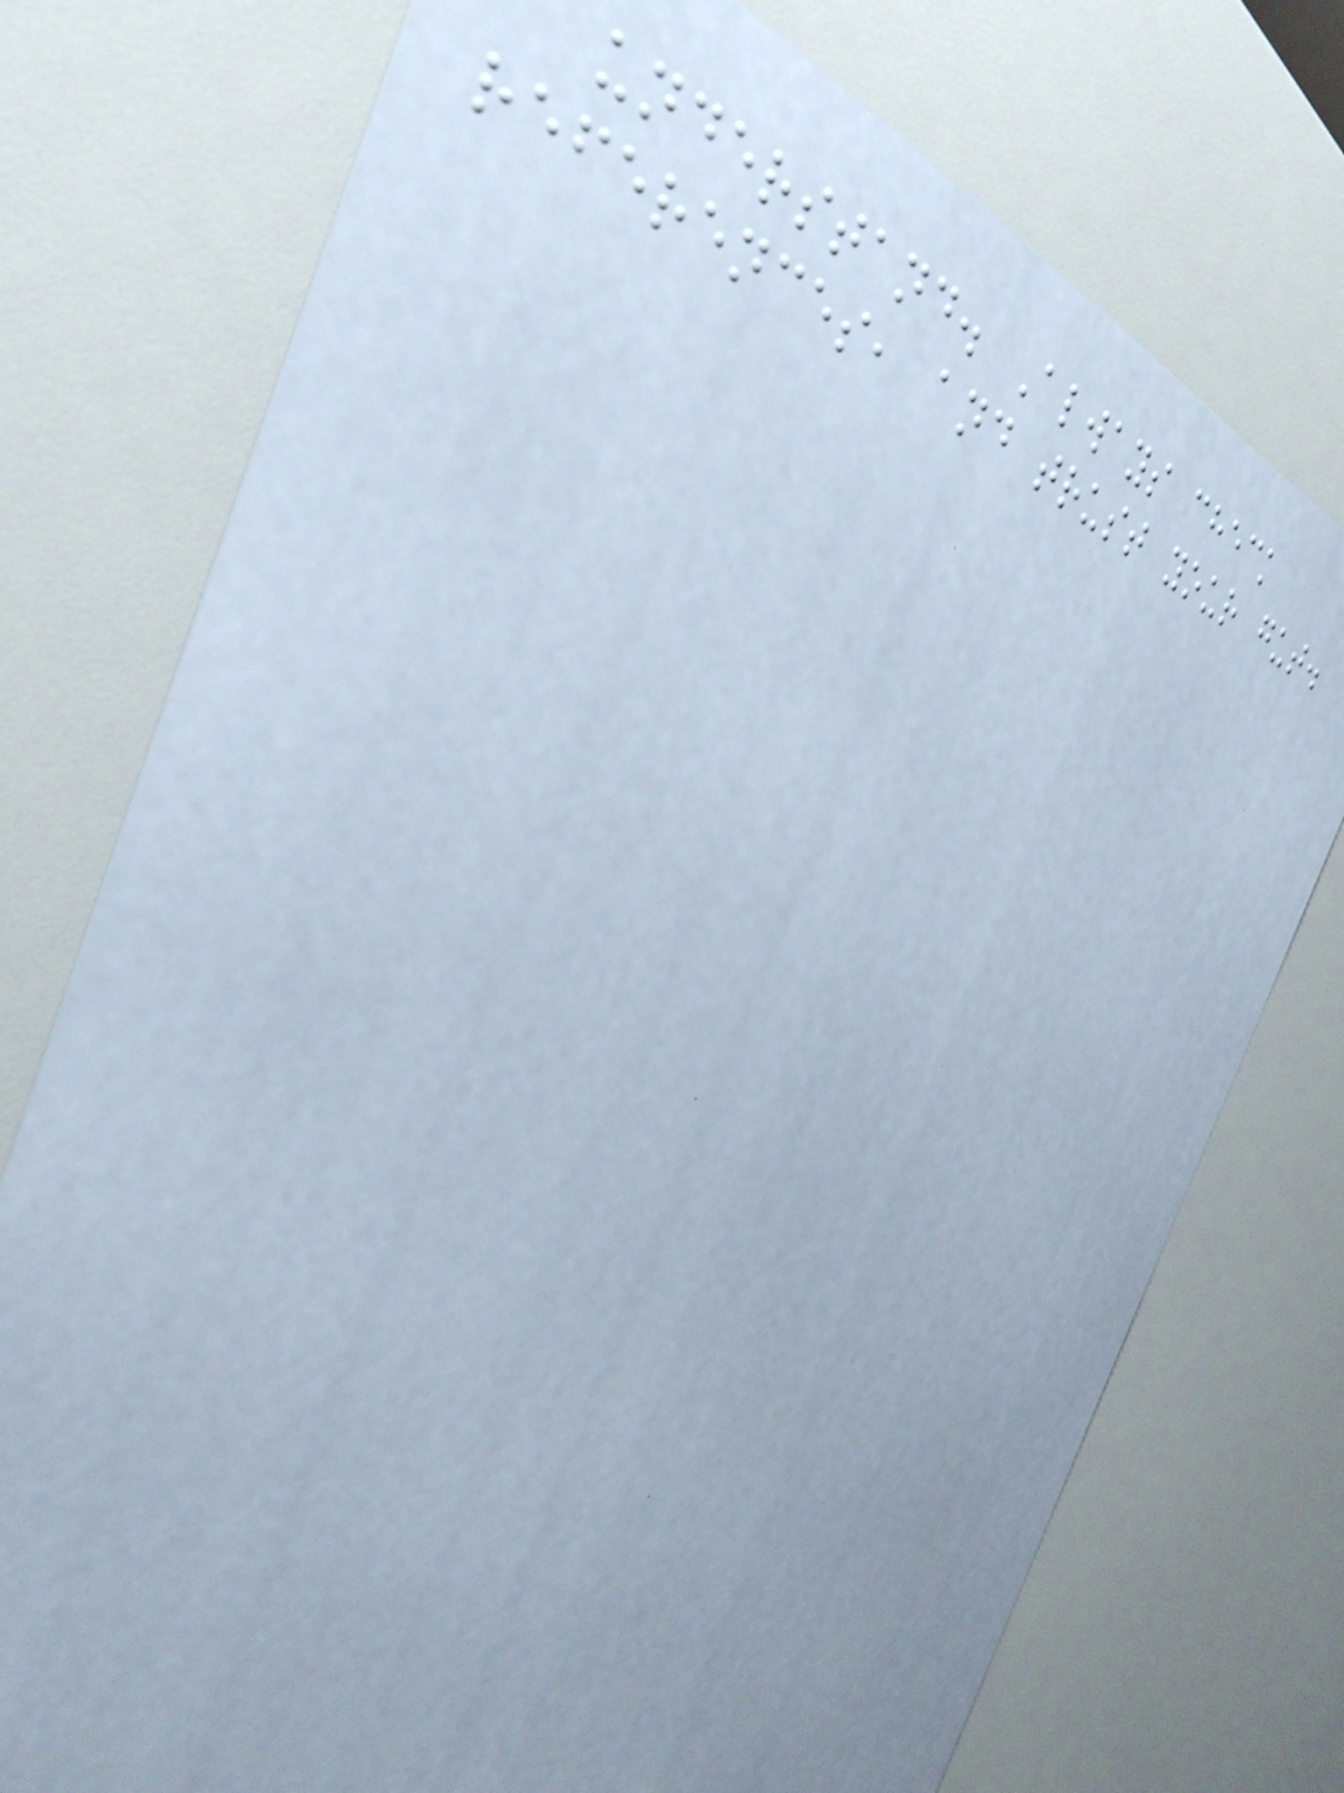understand. Always check
references, and trust your gut.
